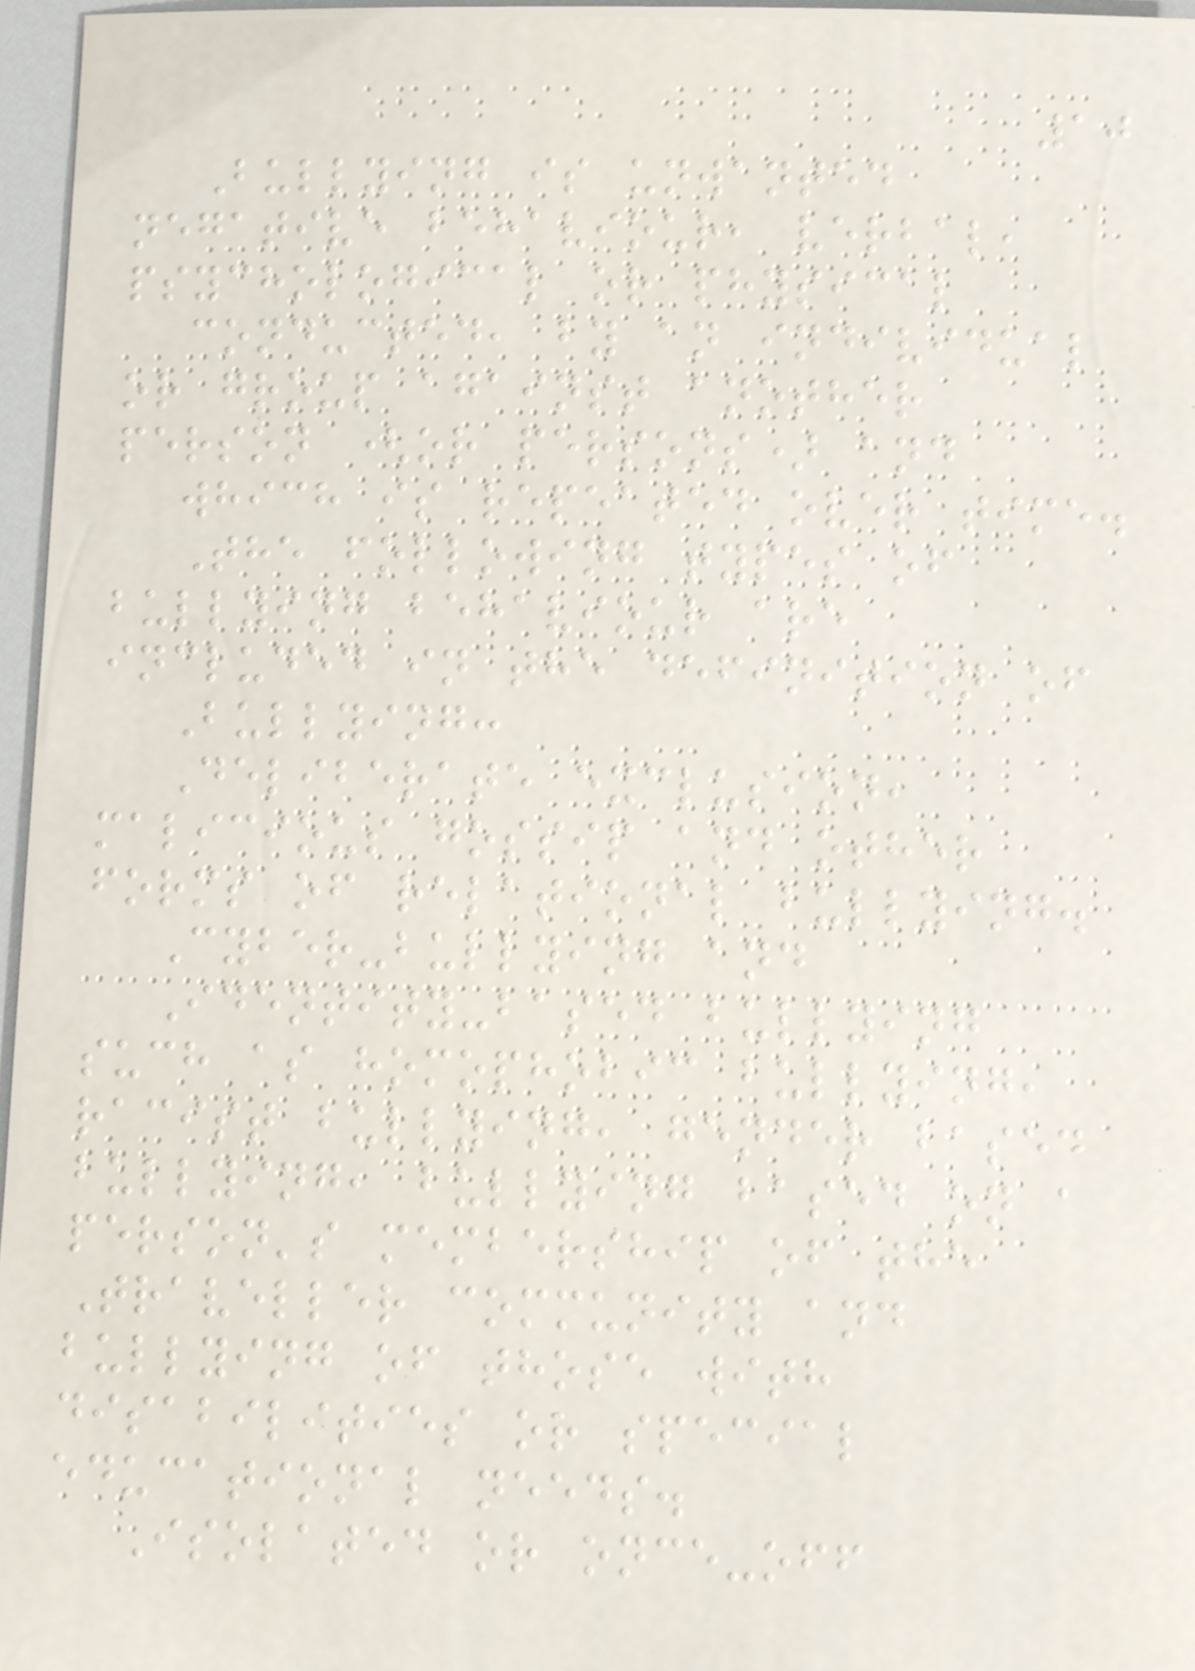10
Bullying is unwanted
negative behaviour, verbal,
psychological or physical
conducted, by an individual
or group against another
person (or persons) and
which is repeated over time.
The following types of
bullying behaviour are
included in the definition of
Bullying:
Deliberate exclusion,
malicious gossip and other
forms of relational bullying.
Cyber-bullying and
Identity-based bullying
such as homophobic bullying,
racist bullying, gender based
bullying, bullying based on a
person's membership of the
Traveller community and
bullying of those with
disabilities or special
educational needs.
Isolated or once-off
